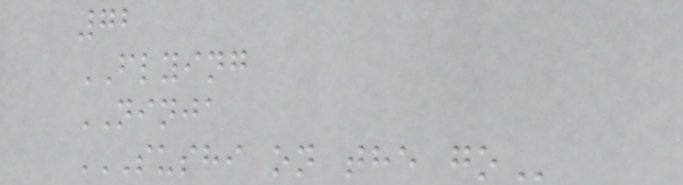72
FLYING
NINJA
SUSHI ON THE GO
